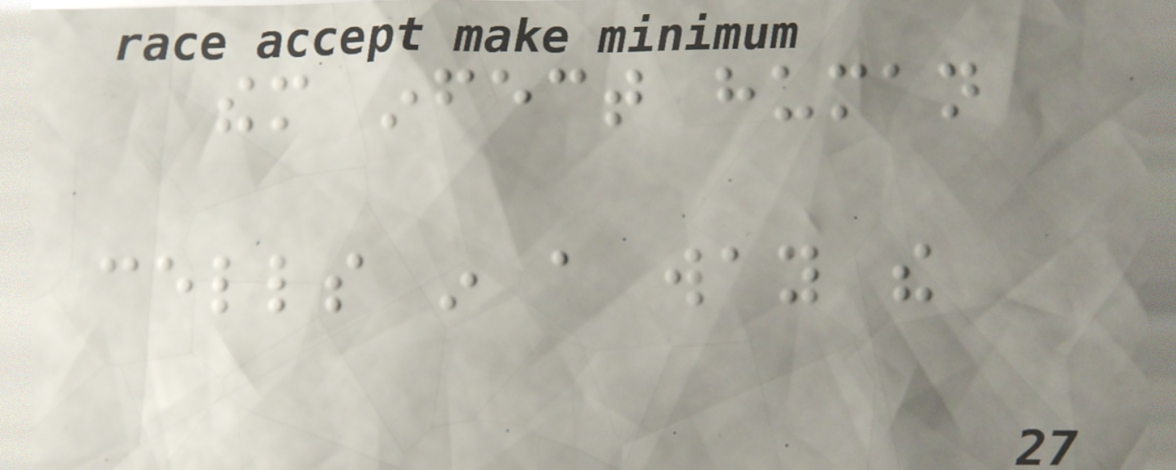them infect human
cells in a way the
